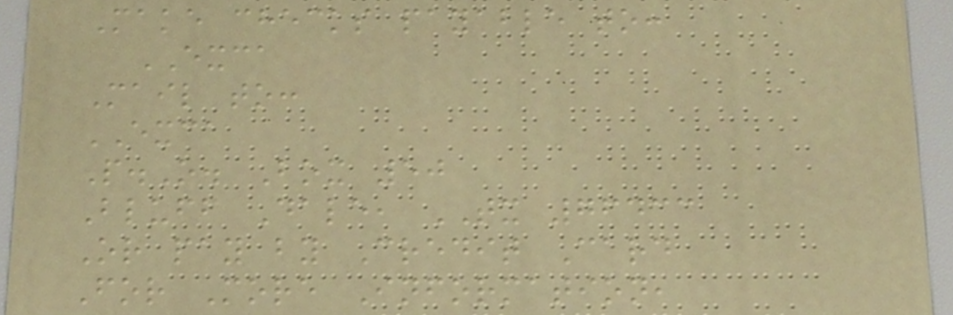Make checks payable to:
EXCA
Mail to:
EXCA
P.O. Box 50
Bluff Dale, TX 76433
Or pay by Credit Card
For More Information,
